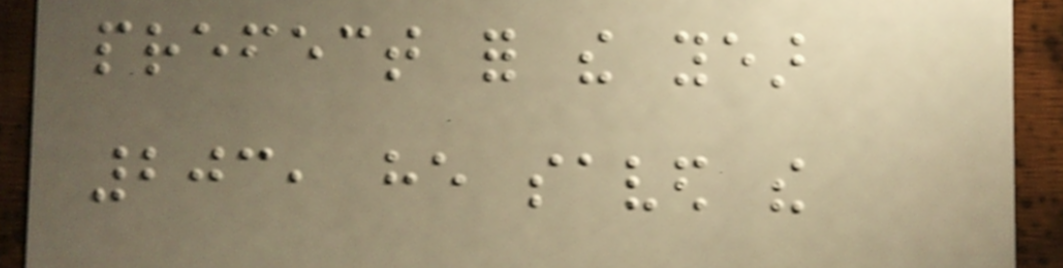prefect for the year
203, he saved the
